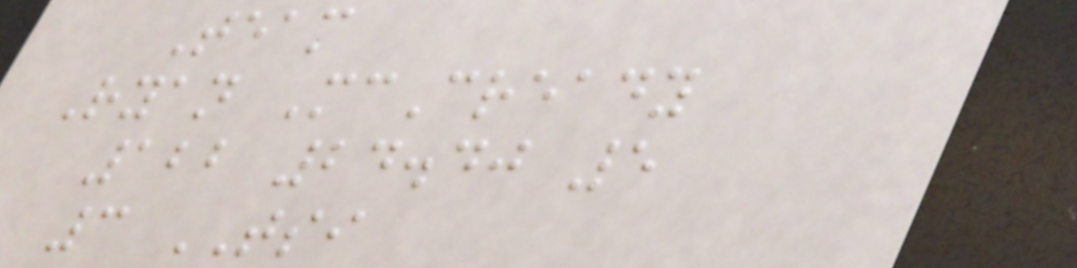Team
Ryan McCready
122 24.40 5
3 TSI
